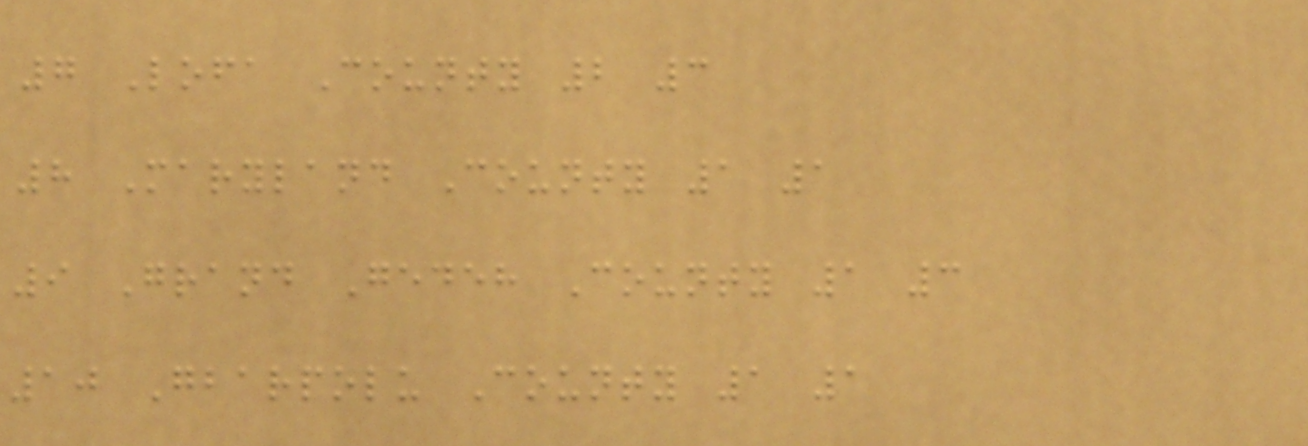7 Lofa County 2 3
8 Maryland County 1 1
9 Grand Gedeh County 1 3
10 Gbarpolu County 1 1
